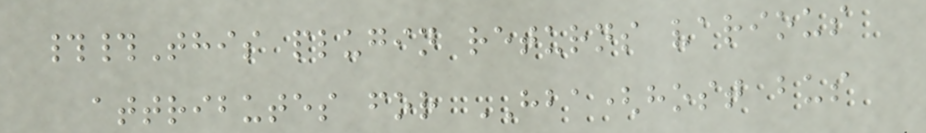##This plugin returns various
attributes for HBA(host bus
